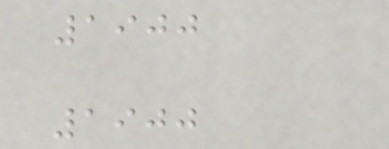1900
1900
